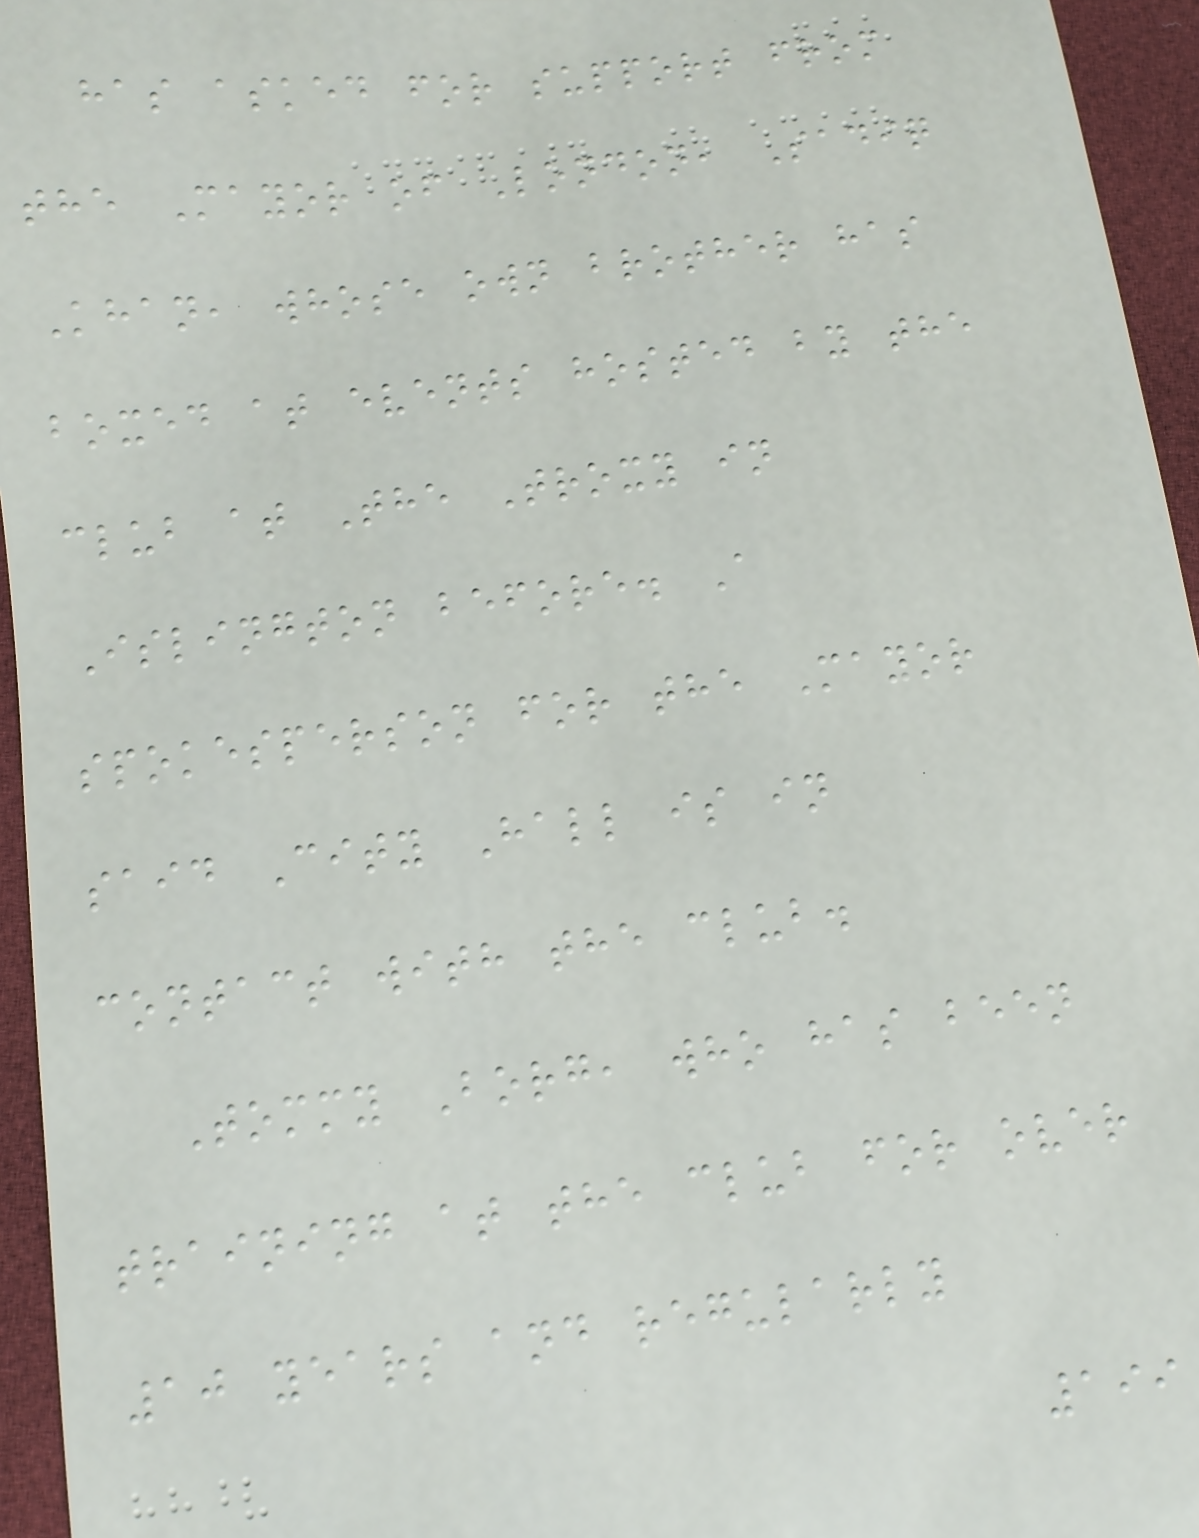has asked for support from
the Mayor of London, Sadiq
Khan, whose own brother has
boxed at events hosted by the
club at The Troxy in
Islington before. A
spokesperson for the Mayor
said City Hall is in
contact with the club.
Tommy Borg, who has been
training at the club for over
10 years and regularly
199
